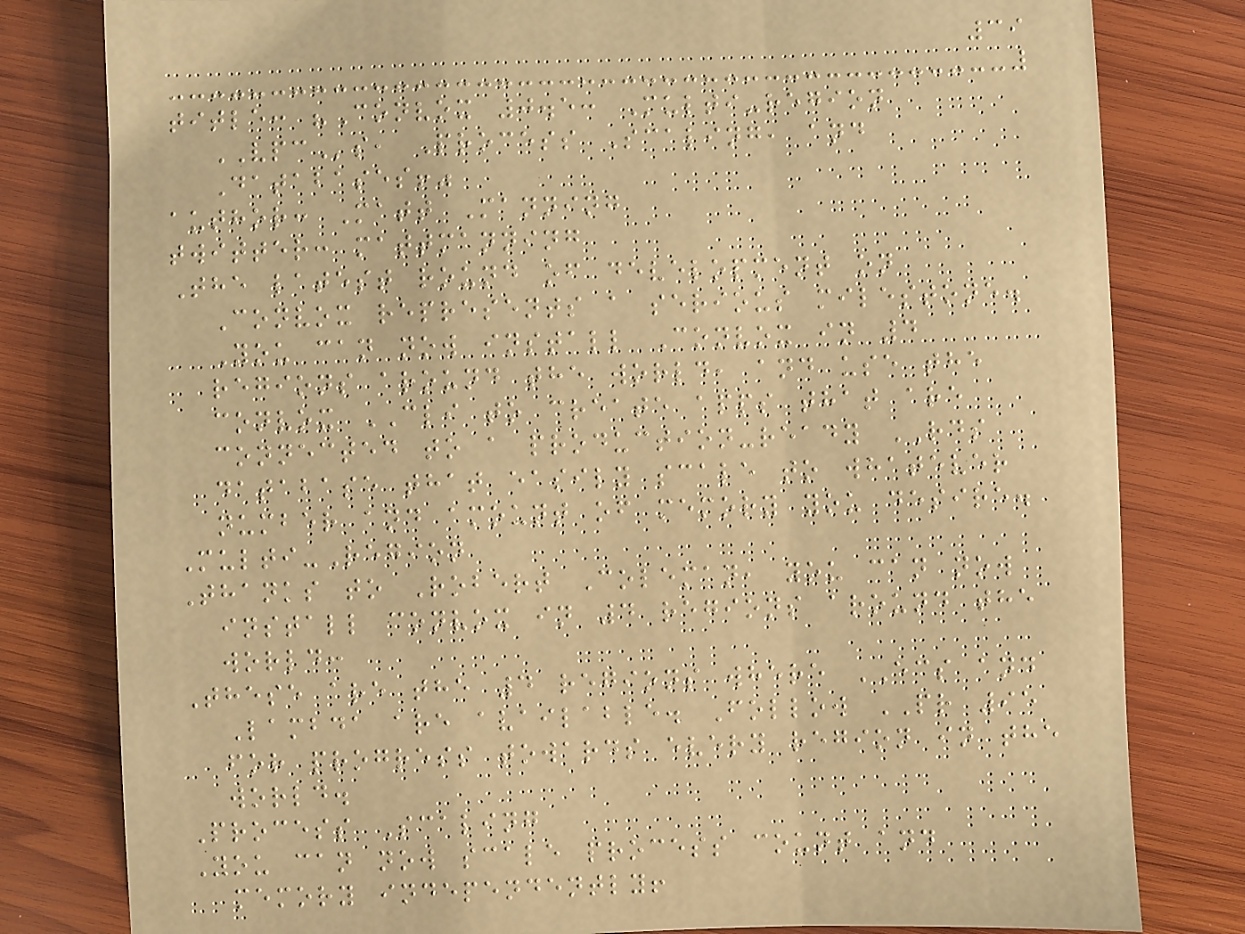39
title: "Convox 0.5: Multi-region
VPCs, Process Scaling, and
Databases!"
author: Matt Manning
twitter: mattmanning
The latest round of development on
Convox represents a serious milestone.
You can now install Convox in 4
regions around the world, and use the
convox CLI to create apps that are
connected to a production-ready RDS
database that easily scale to whatever
number and amount of memory you desire.
Multi-Region
Thanks to Robert Coleman, you can now
install convox in 4 regions around the
world:
These are the 4 regions where ECS and
Lambda are available. Follow PR 95
for progress towards every region in the
world.
Process Scaling
You can now scale process count and
memory independently!
